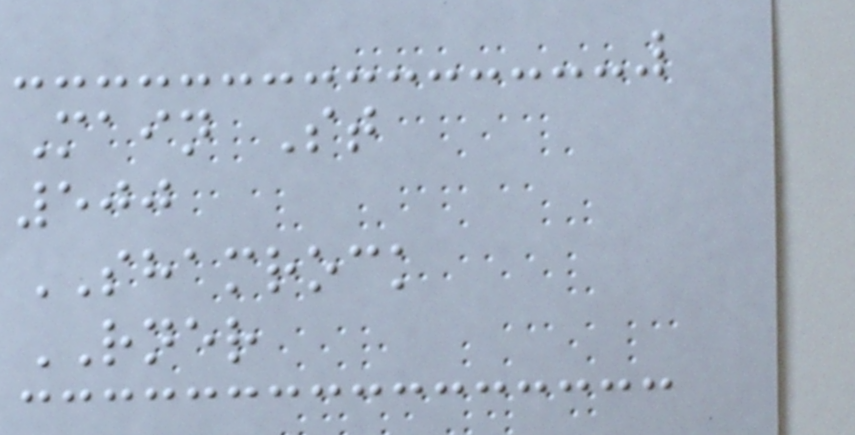Main St
500
SHAMROCK
RNER
